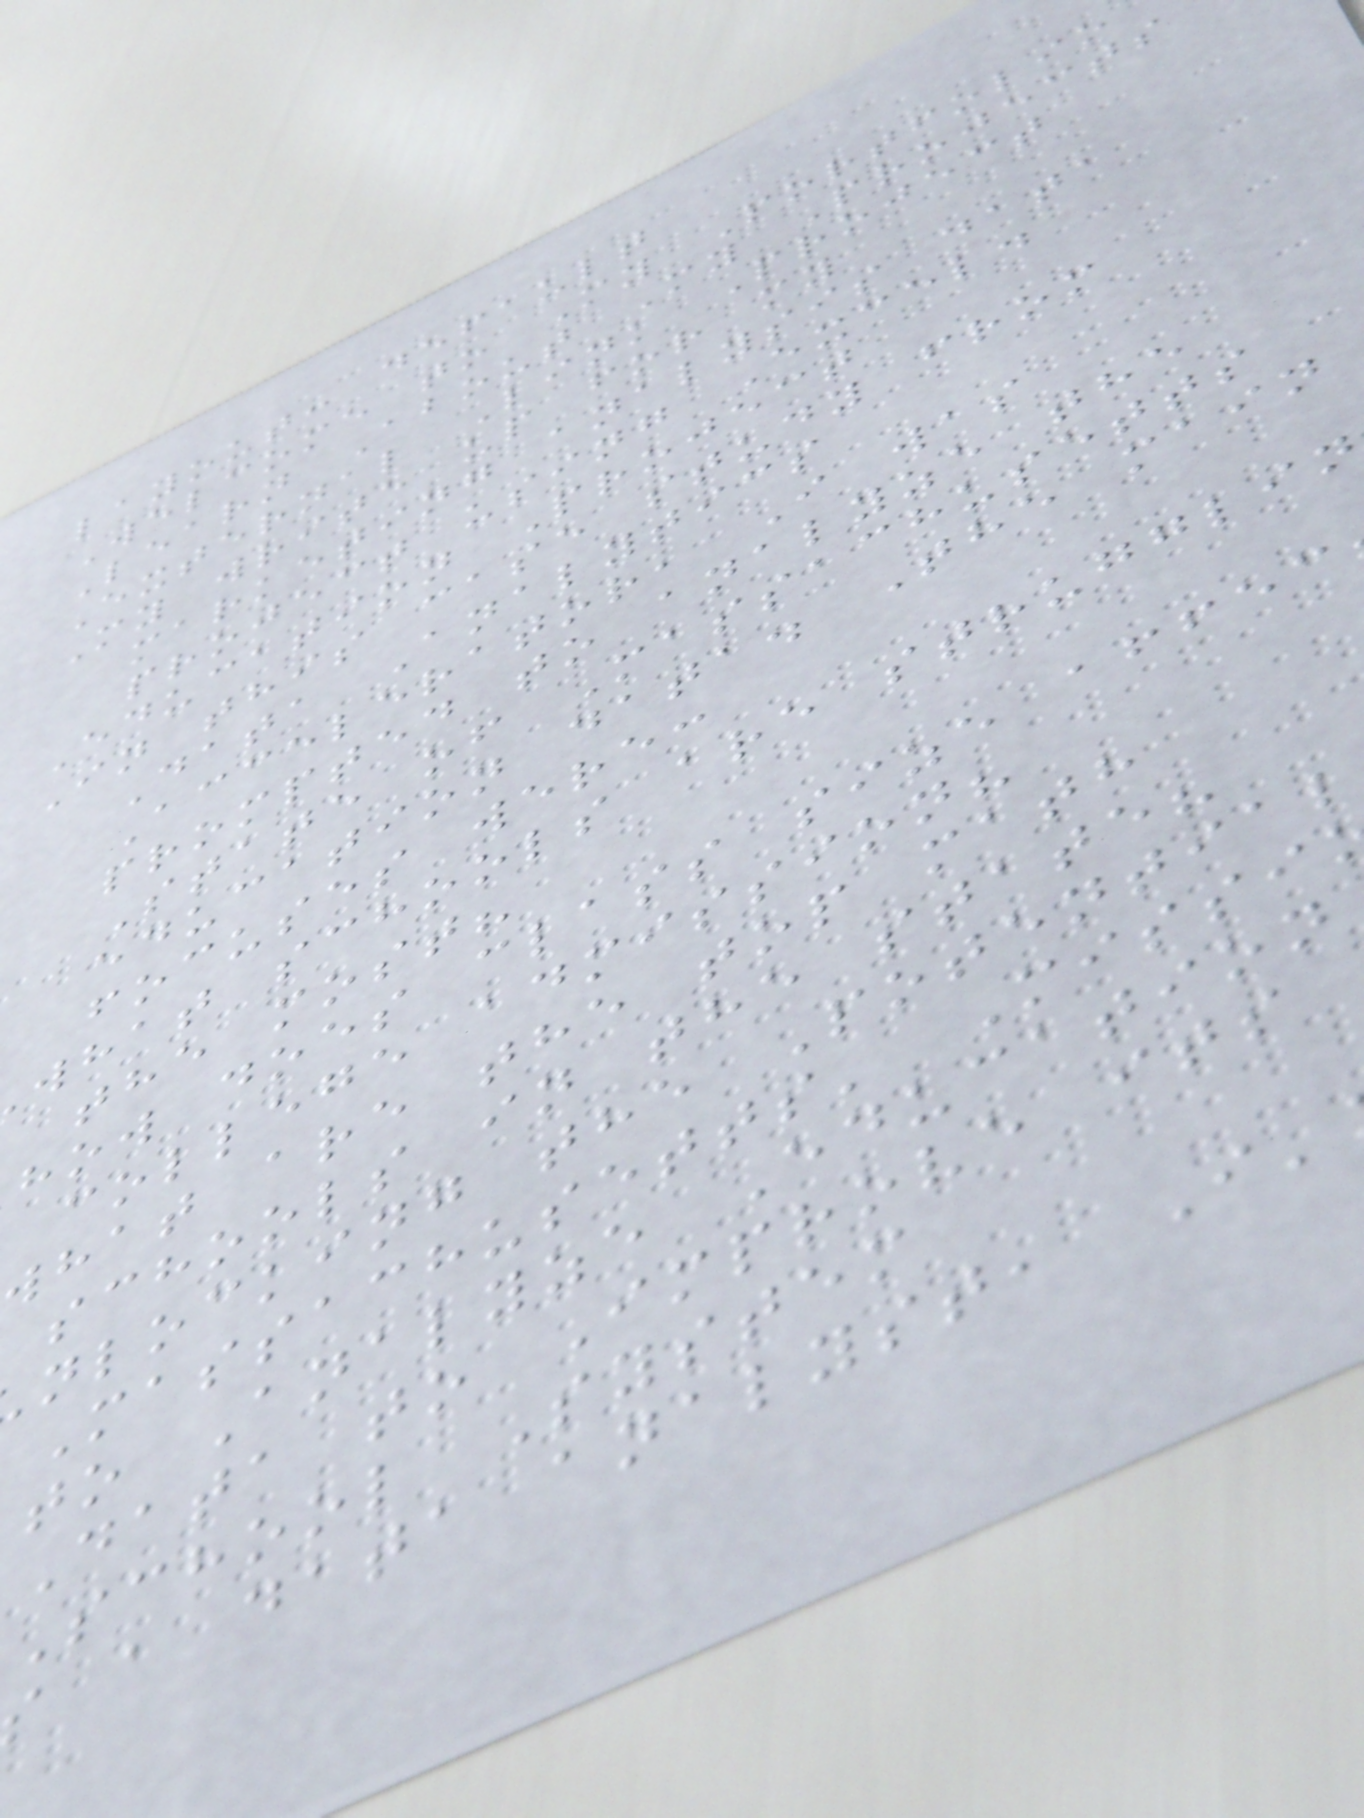layout: default
Welcome to My Portfolio
Learn About My Projects
External Link Project
My write up for my
marketing analysis data
project using Excel.
Education Project
In this case study from
Data Analytics
Accelerator, I was
prompted to analyze the
State of Massachusetts
education data. The main
focuses were:
what schools are strugglin
the most?
how does class size affec
college admission?
what are the top math
schools in the state?
nlocking the Potential
Massachusetts' Missi
to Analyze Education
Data to Improve its
School System
a data analyst, I'
